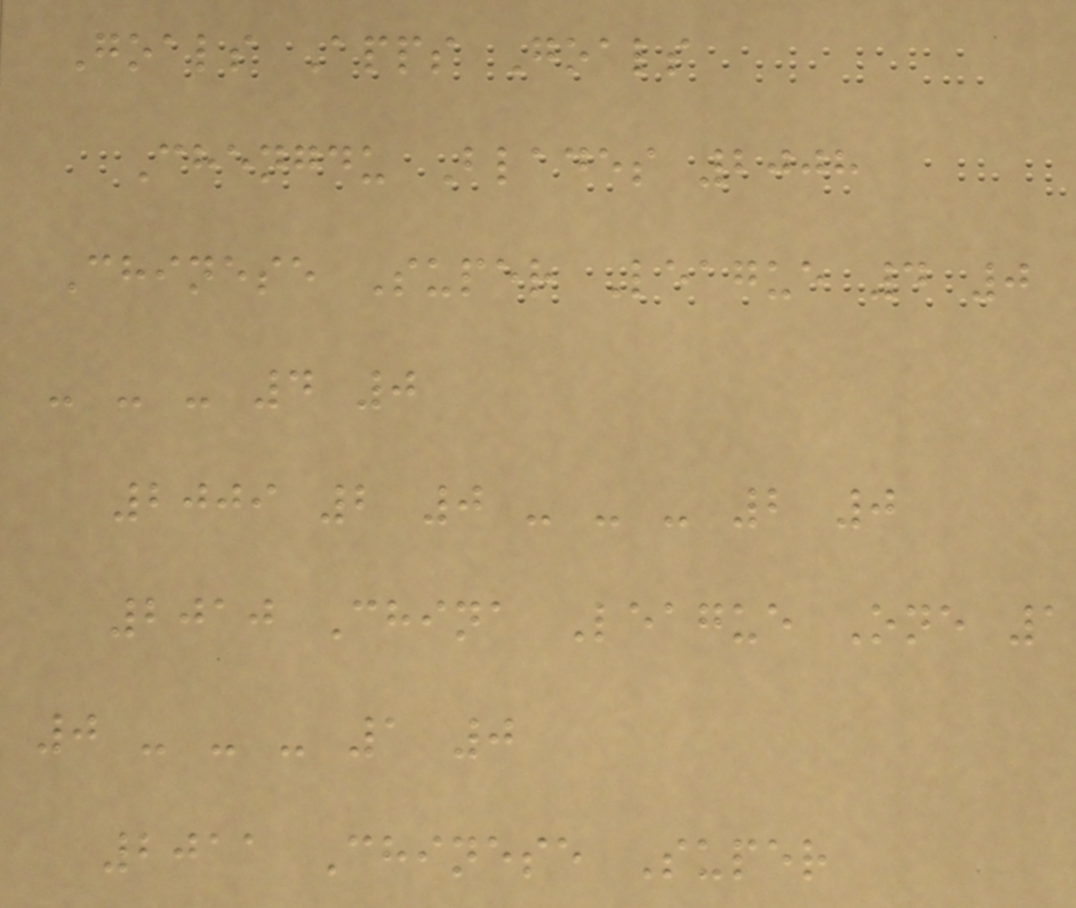Goals Apps Goals
Chengdu Blades 2008
Chinese Super League 4 0
- - - 4 0
2009 2 0 - - - 2 0
2010 China League One 1
0 - - - 1 0
2011 Chinese Super
